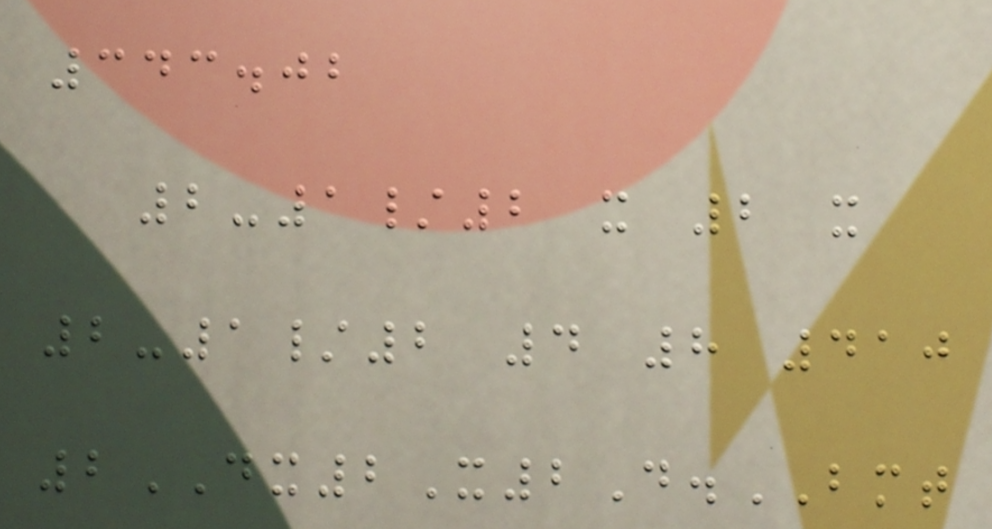343.02
2-1/2 x 2 x
2-1/2 4 8 410
2DX2X2D.BMT
